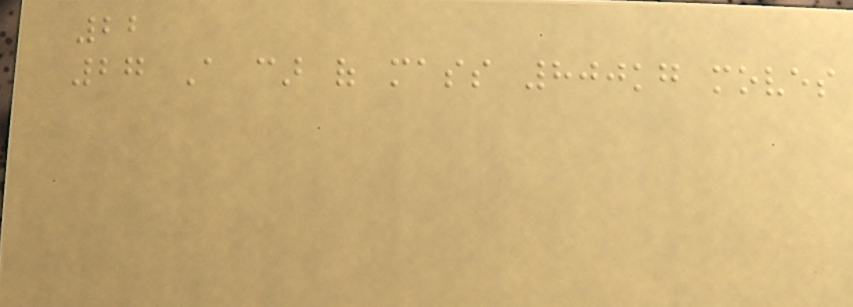22
27 A car of mass 800kg moves
